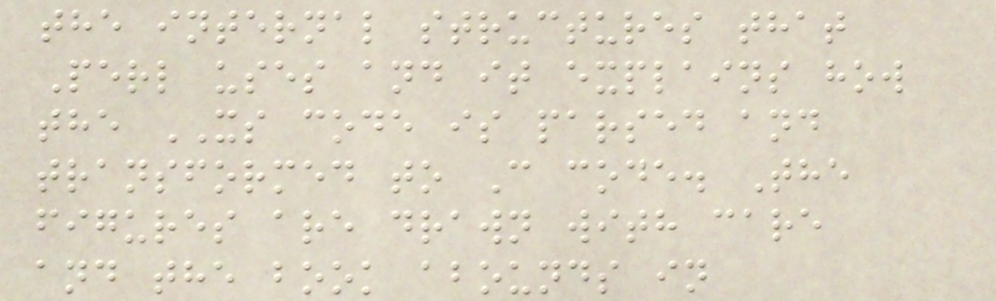the internal structures that
Perl uses and it explains how
the XS code is parsed and
transformed to C code. The
figures are drawn with care
and the book abounds in
